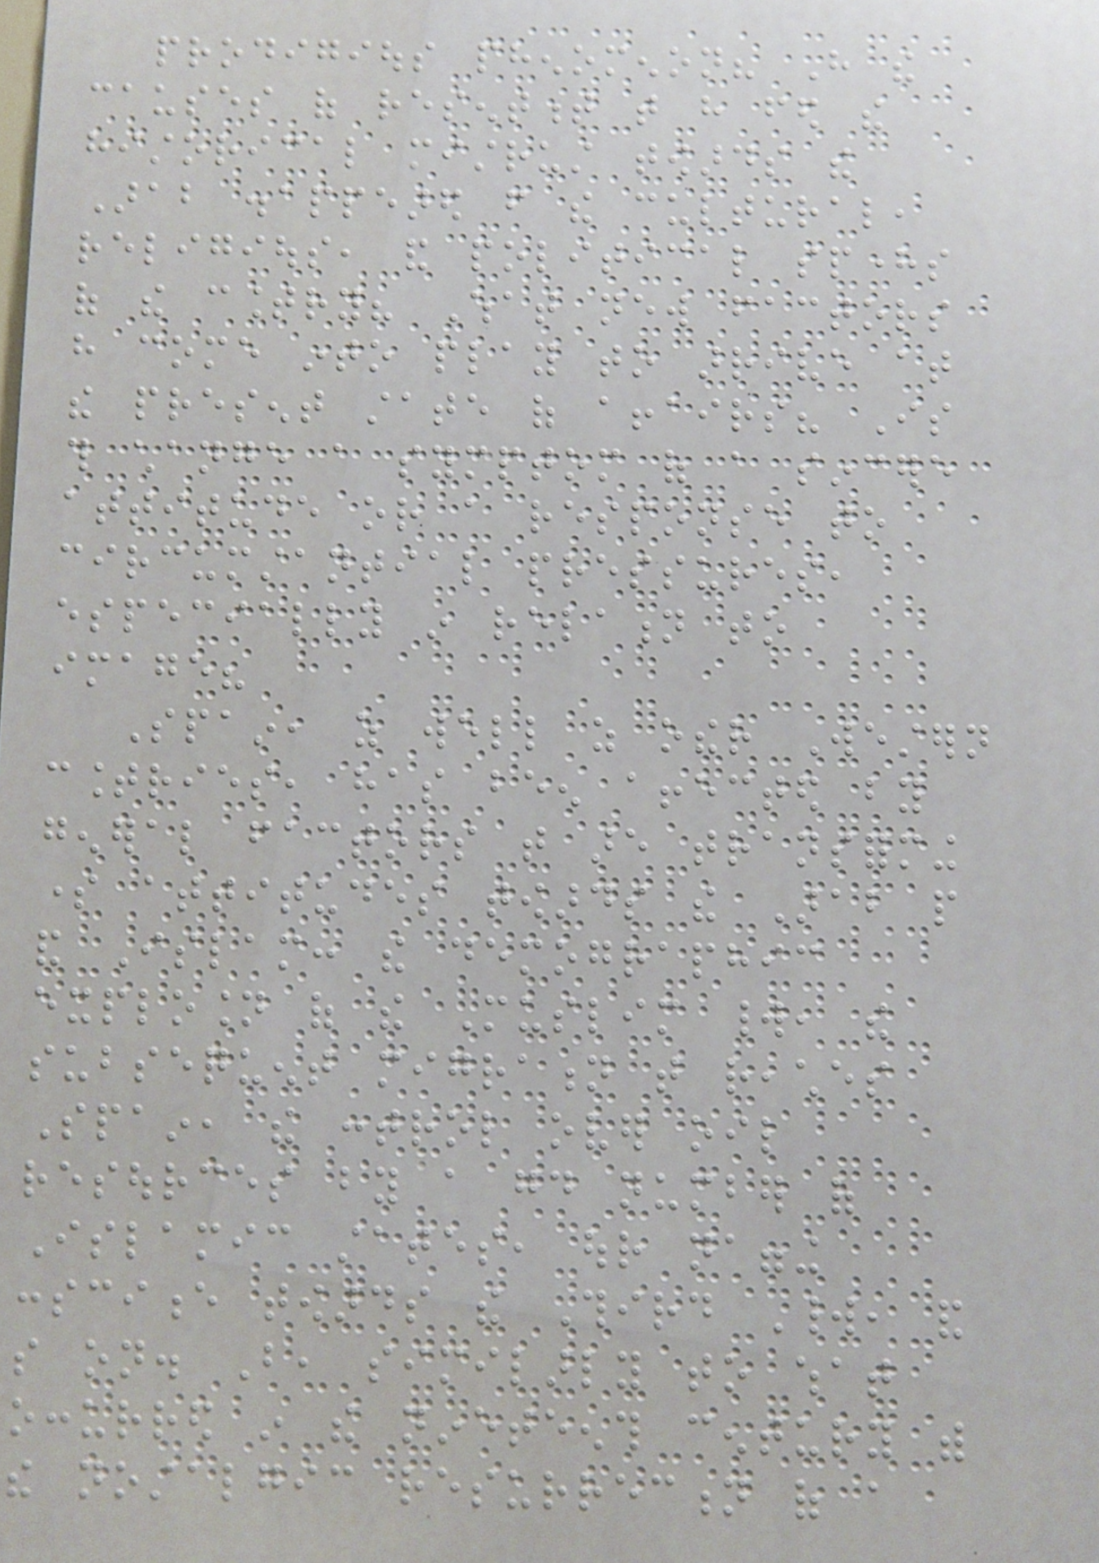prodigious phenomenon? Have the
causes of resentment that have fed the
historical mistrust towards the
Arab disappeared from the cultural,
religious, and political spheres
of the country? What new factors
have come into play to arrive at
the present state of affairs? Is
this change a symptom of a sincere
attitude or a response to
circumstantial pressures,
especially in relation to
image?
Spain, as well as other Western
countries, has been affected by
general factors that are transforming
some attitudes towards the Arab people
and Islam: the demographic
explosion of the Muslim world, the
subsequent migration that reaches
Spain, the control over oil
resources by a good number of
Islamic states, our nagging
conscience towards the Third World, and
so on. But, similarly to what
occurred in the nineteenth century with
the nostalgic resurrection of a
